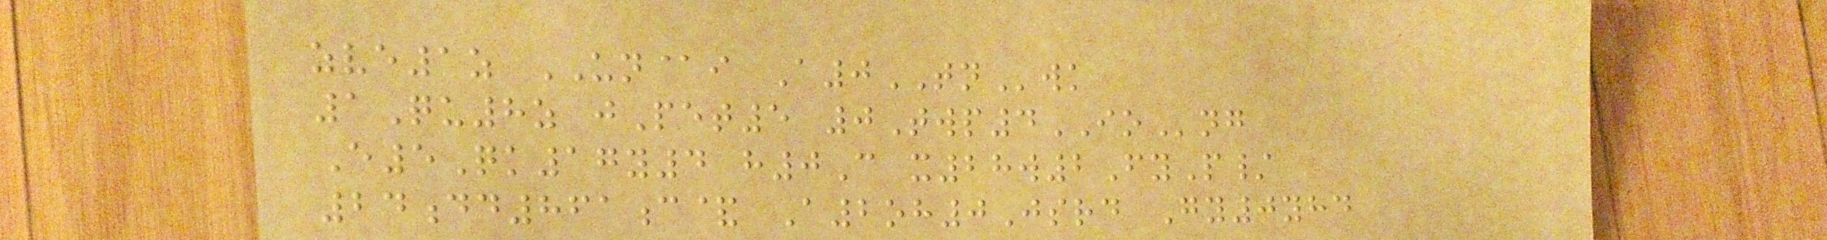zve1z UN@i A0TNwk
1Qu8z jPet5 0Twp4IOng
E5Qk17y4 h0C x28w2FyP/
24dd861c& A2oh0Jsrd Gy0yhd
